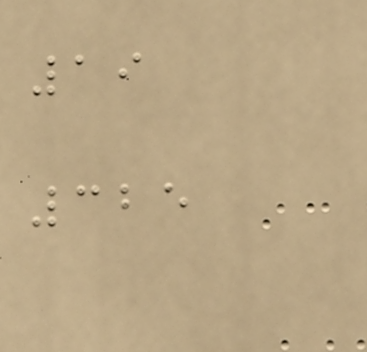19
325
